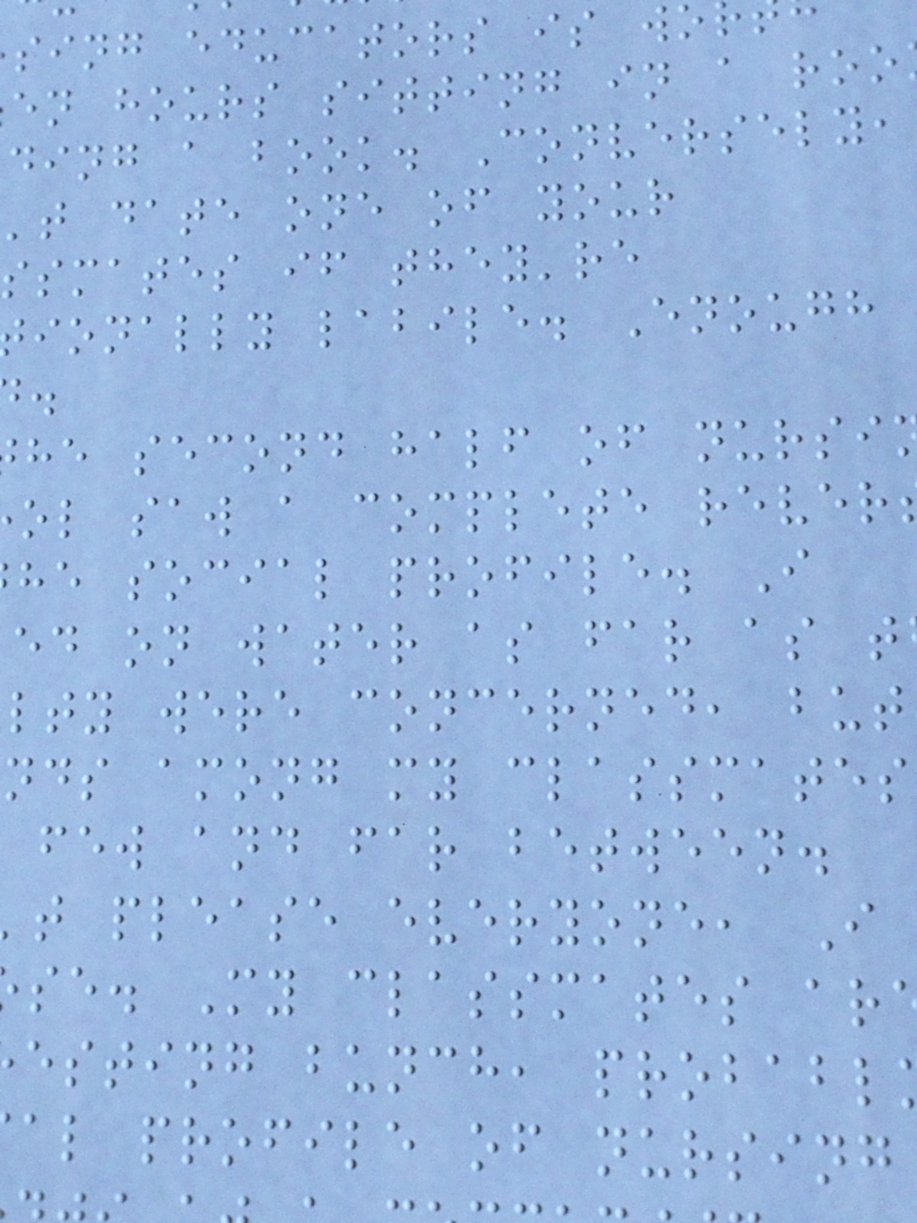sing educators is wo
en hours sitting in a roo
ding a book. Conversely,
't date one of your
ssmates if they're
ionally labile. Enough
he second half of nursi
ol saw a complete rever
he social profile. I
ed on water as far as t
lty were concerned, but
nds among my classmates
few and far between.
t please everyone, I
se. My classmates ar
esting bunch, probabl
al profile of nursing
